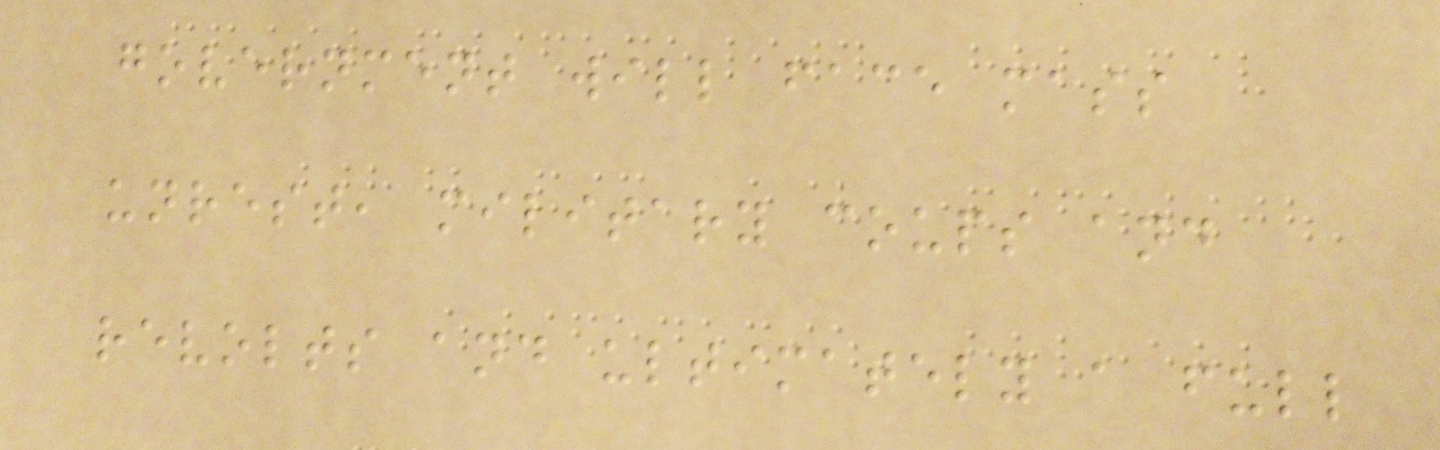government will face mass
unrest, military coups and
revolts and ultimately a full
